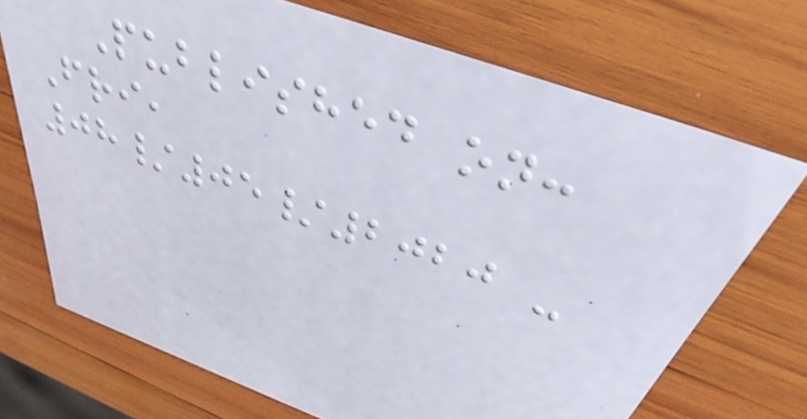Published on:
Fri,
08/05/2020 -
